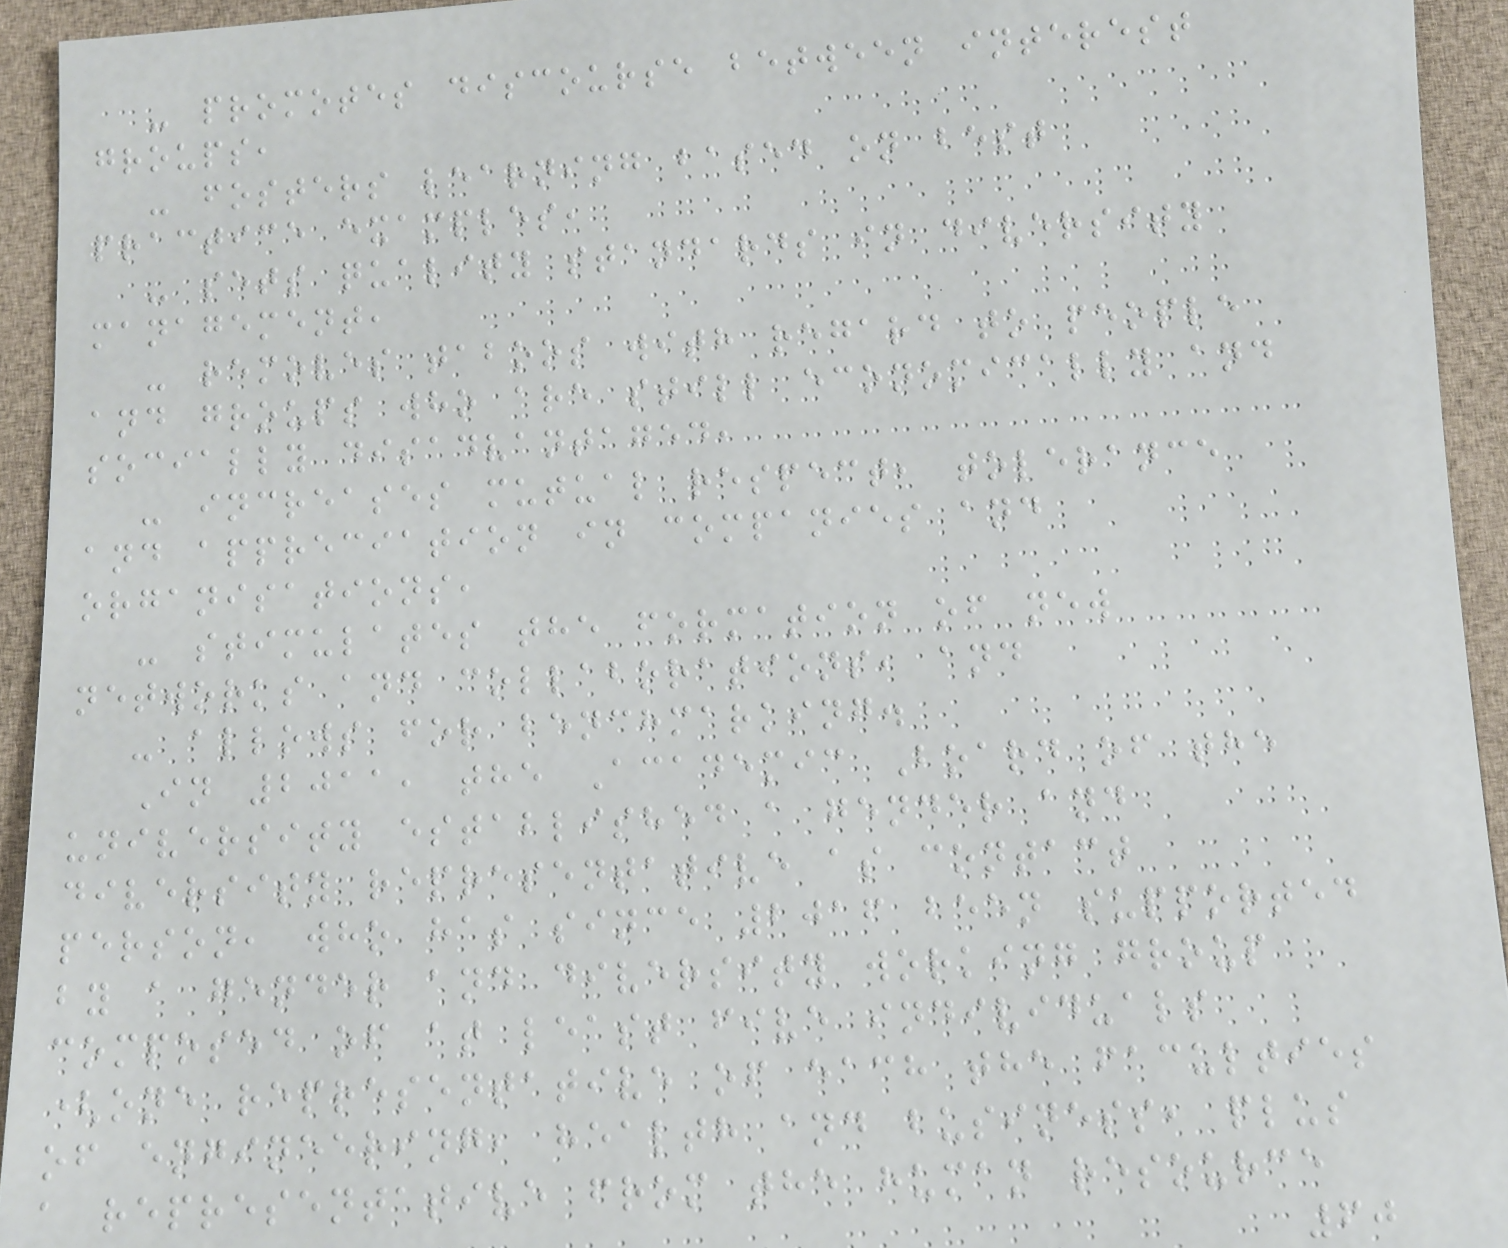- promotes discourse between interest
groups,
- fosters learning based on best
practice examples,
- sets quality standards in diversity
management,
- removes taboos with regard to people
and groups who are still economically and
socially disadvantaged,
- increases mutual respect, tolerance
and appreciation in companies and
organisations,
- stimulates the formation of new
networks and collaborations, and
- allows for benchmarking.
In 2011, the Academic Board of the
university established a gender and
diversity representative as contact
person, who has since 2016 been supported
by a gender and diversity working group
composed of at least five individuals
(one representative of each the faculties
of engineering, health and business, plus
a representative from the human resource
60
